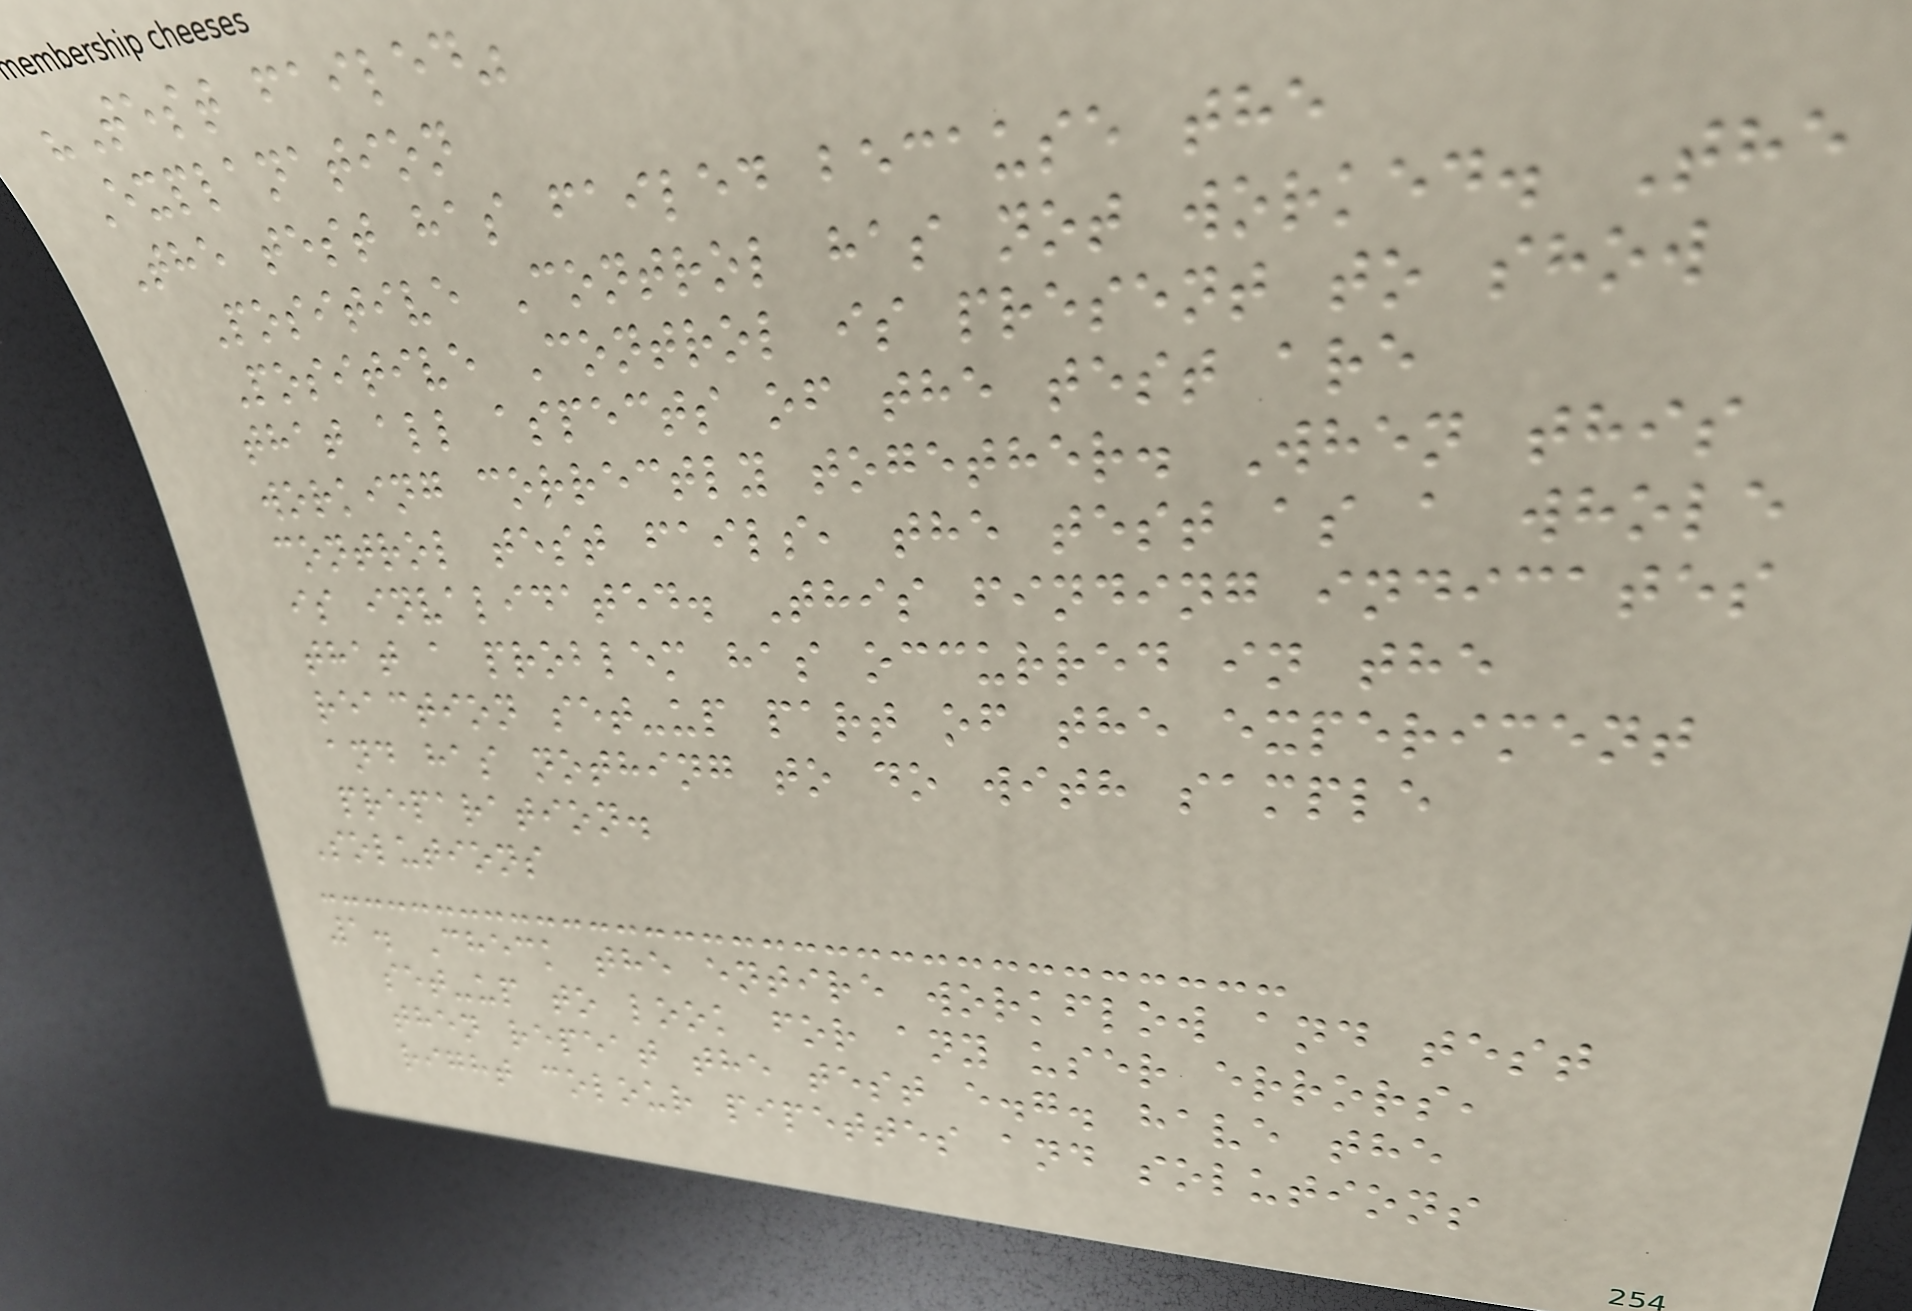"Test failed"
Explanation
The test has failed because the
Positive Control has not worked. The
Positive Control is present to show
that all aspects of the test are
working correctly together. When this
control test fails, the test as a whole
is invalidated. This finding indicates
that a problem has occurred in the
reaction set-up part of the experiment
and has nothing to do with sample
preparation.
Solutions
1. Check the entire workflow and test
set-up to look for any user errors,
then repeat the test e.g. have the
right colour pipettes and solutions
